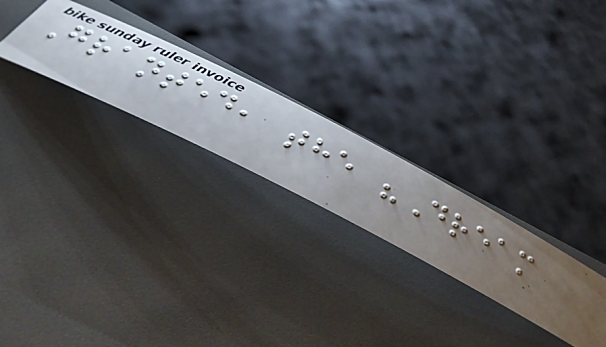Granted, the "Dream
